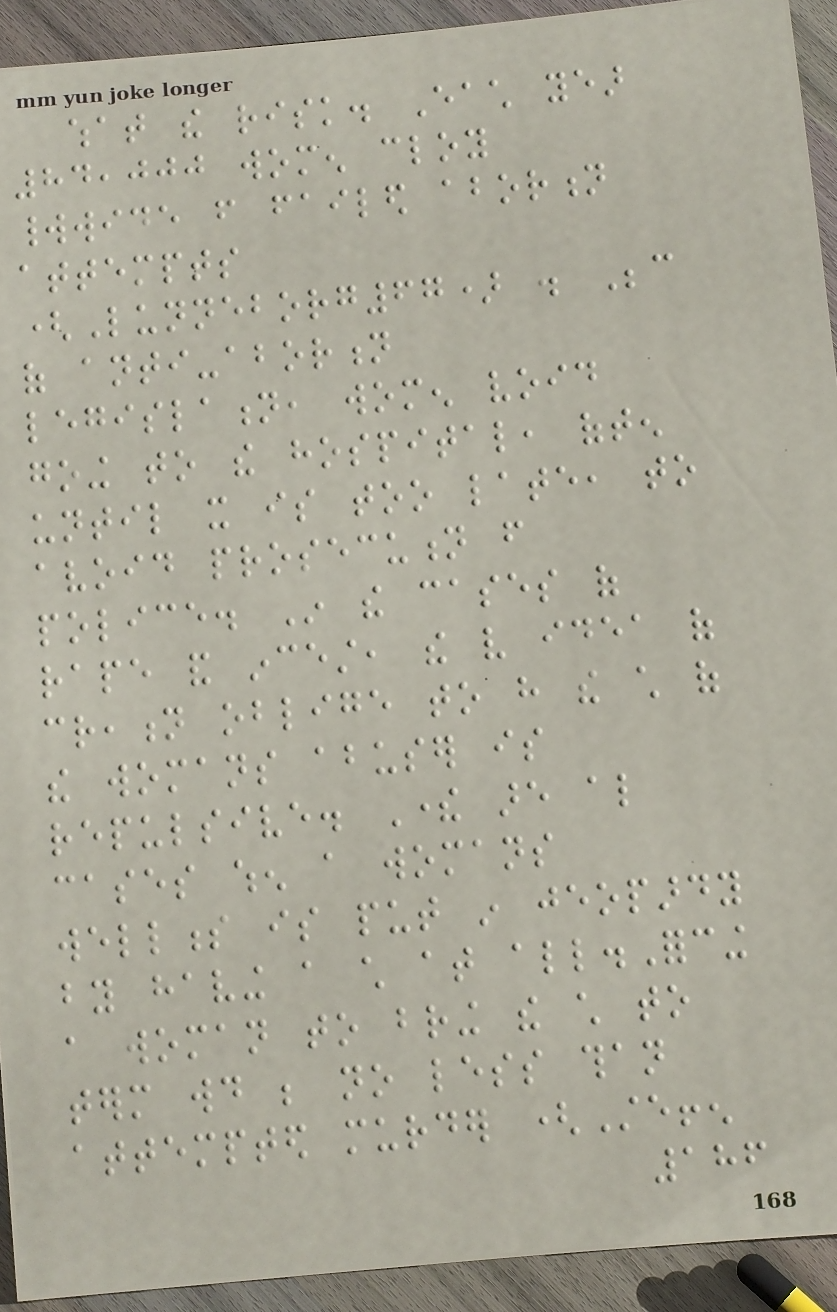what the risk. Each year
84,000 women cloy
worldwide from failed abortion
attempts
(Lunneborg67) . Because
of anti-abortion
legislation, women void
going to the hospital, often
until it is too late, to
avoid prosecution from
police. In the cases of
rape and incest, the very idea of
creation oblige to have the child of
the womans abuser is
repulsive. There are also
cases when a womans
wellness is put in jeopardy
by having a child at all.Forcing
a woman to bring the child to
term would be no less than
attempted murder (Steffen
186
